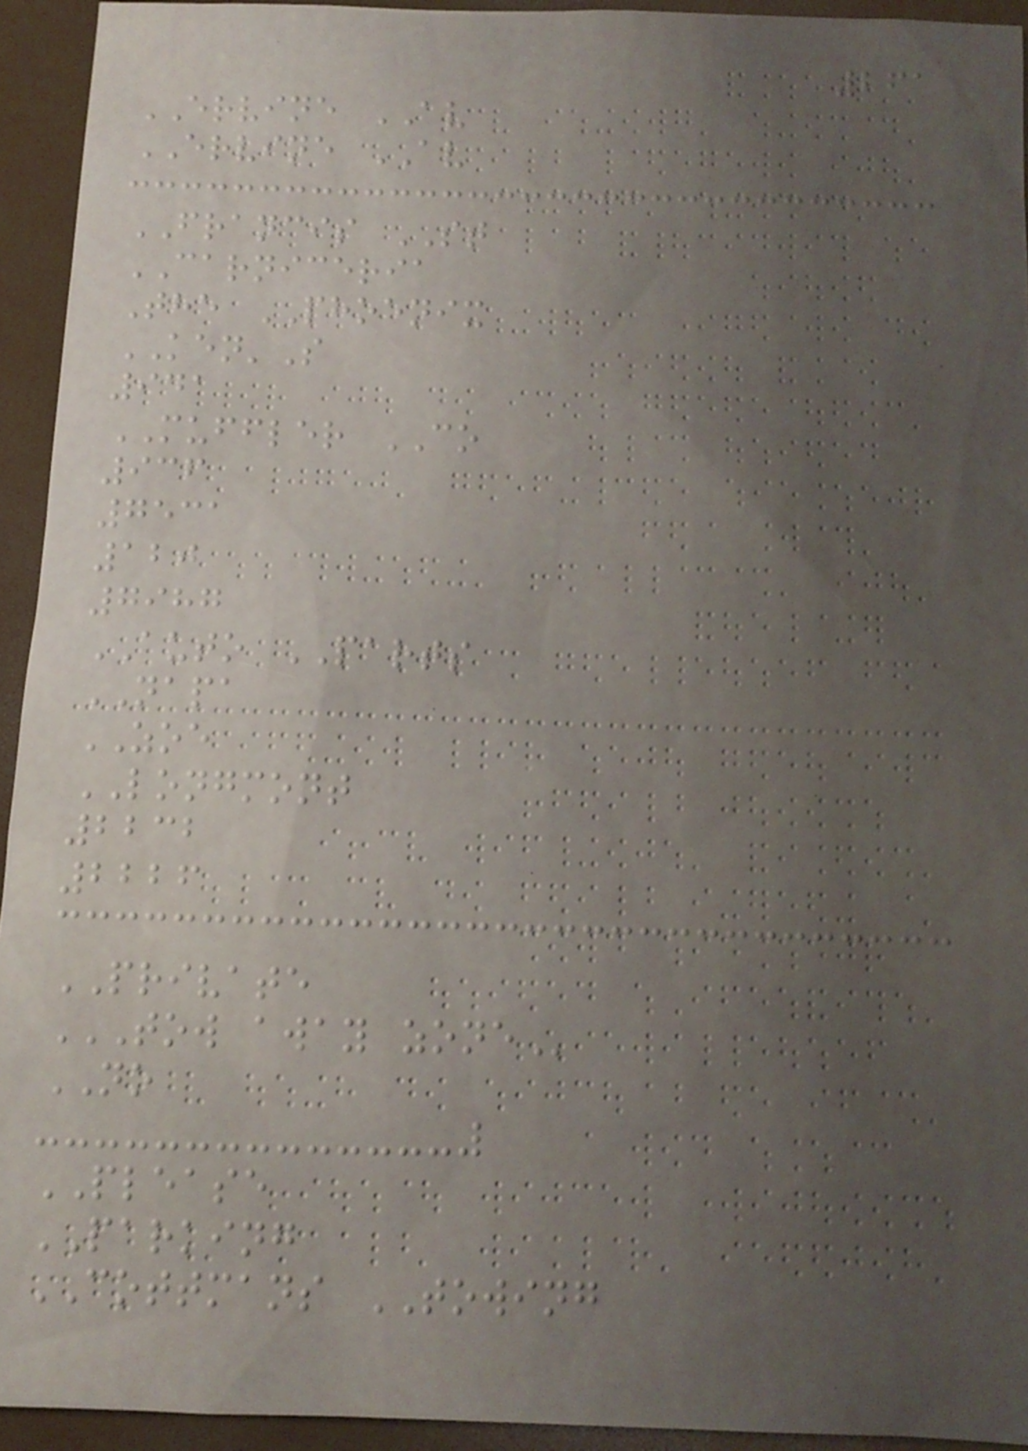261
ERVINE AV
ERVINE AV
FRANCIS ST
CARNICERIA
The PHOENIX
KEN'S
941
MUFFLER CO
936
7531
120
7987
AUTO PARTS
NAPA
ZOE
LONGMONT
2232
2226
PRIVATE
TOW AWAY ZONE
NO
PLEASE
PARKING
COTTMANS TOWING
